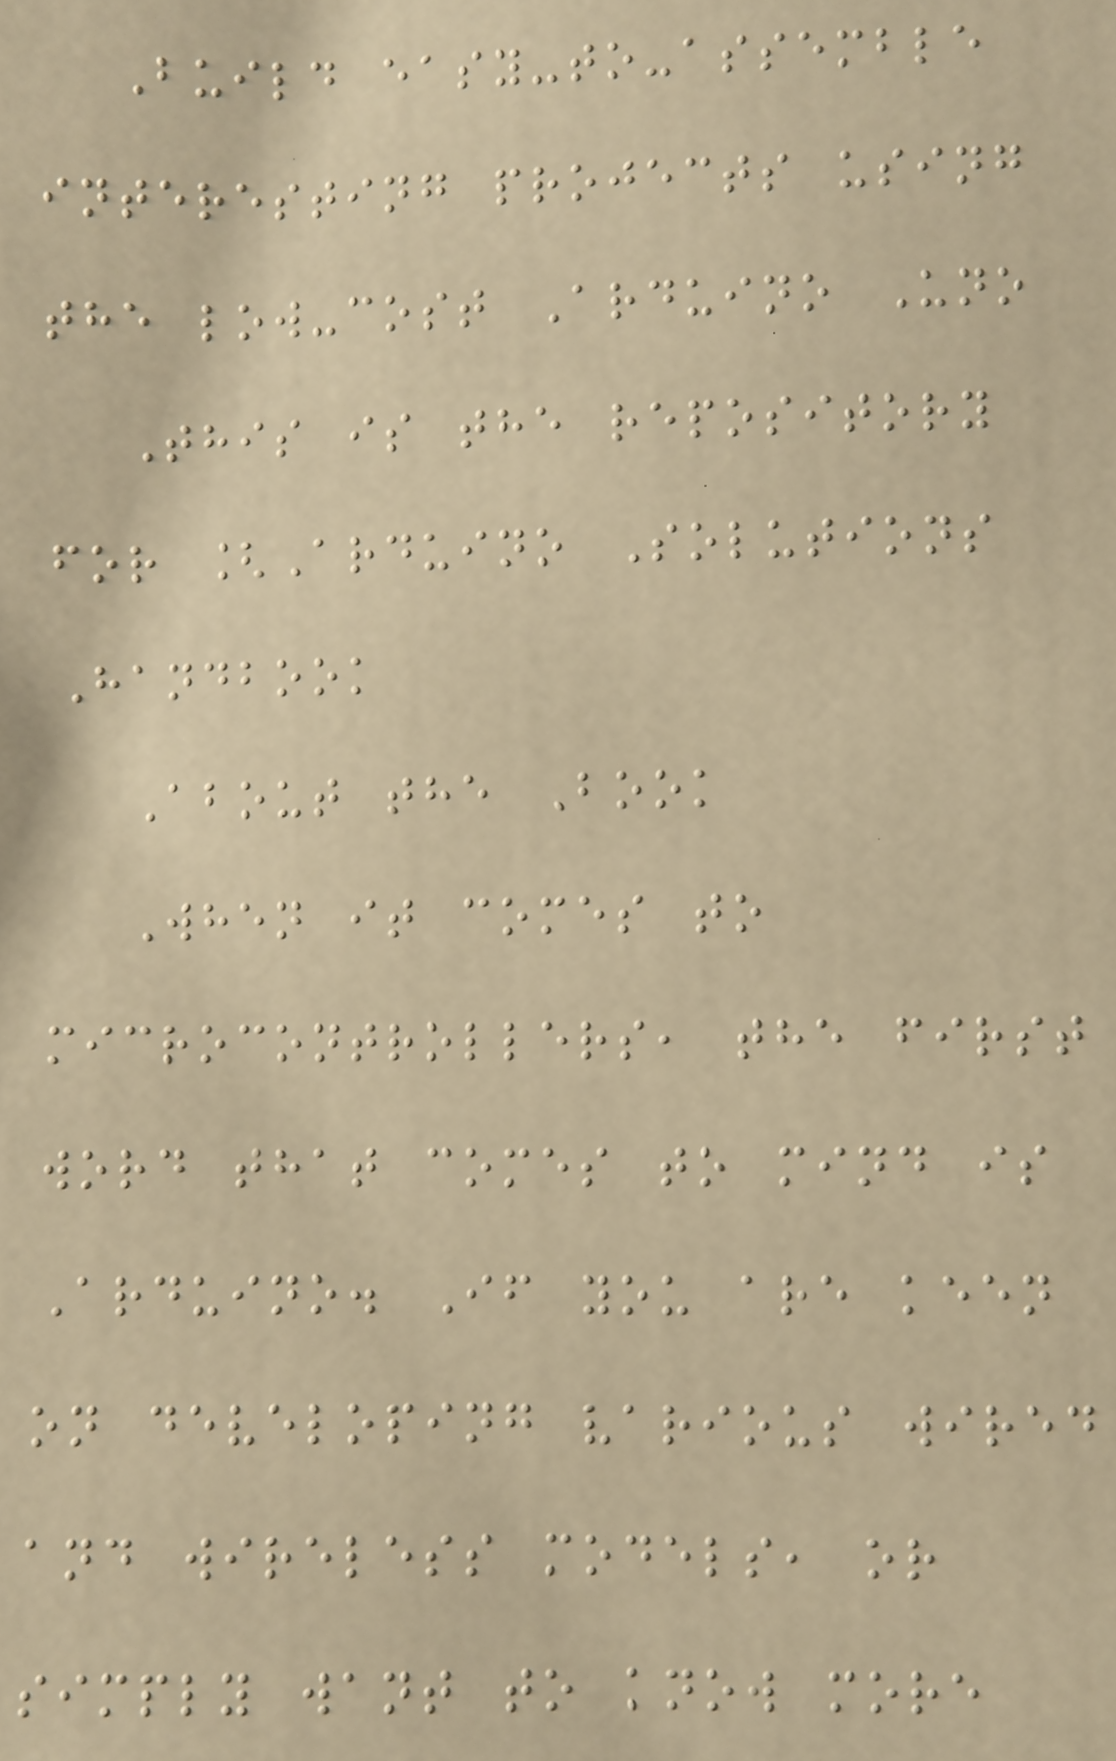Build easy-to-assemble
interesting projects using
the low-cost Arduino Uno
This is the repository
for [Arduino Solutions
Handbook
About the Book
When it comes to
microcontrollers, the first
word that comes to mind is
Arduino. If you are keen
on developing various wired
and wireless models, or
simply want to know more
